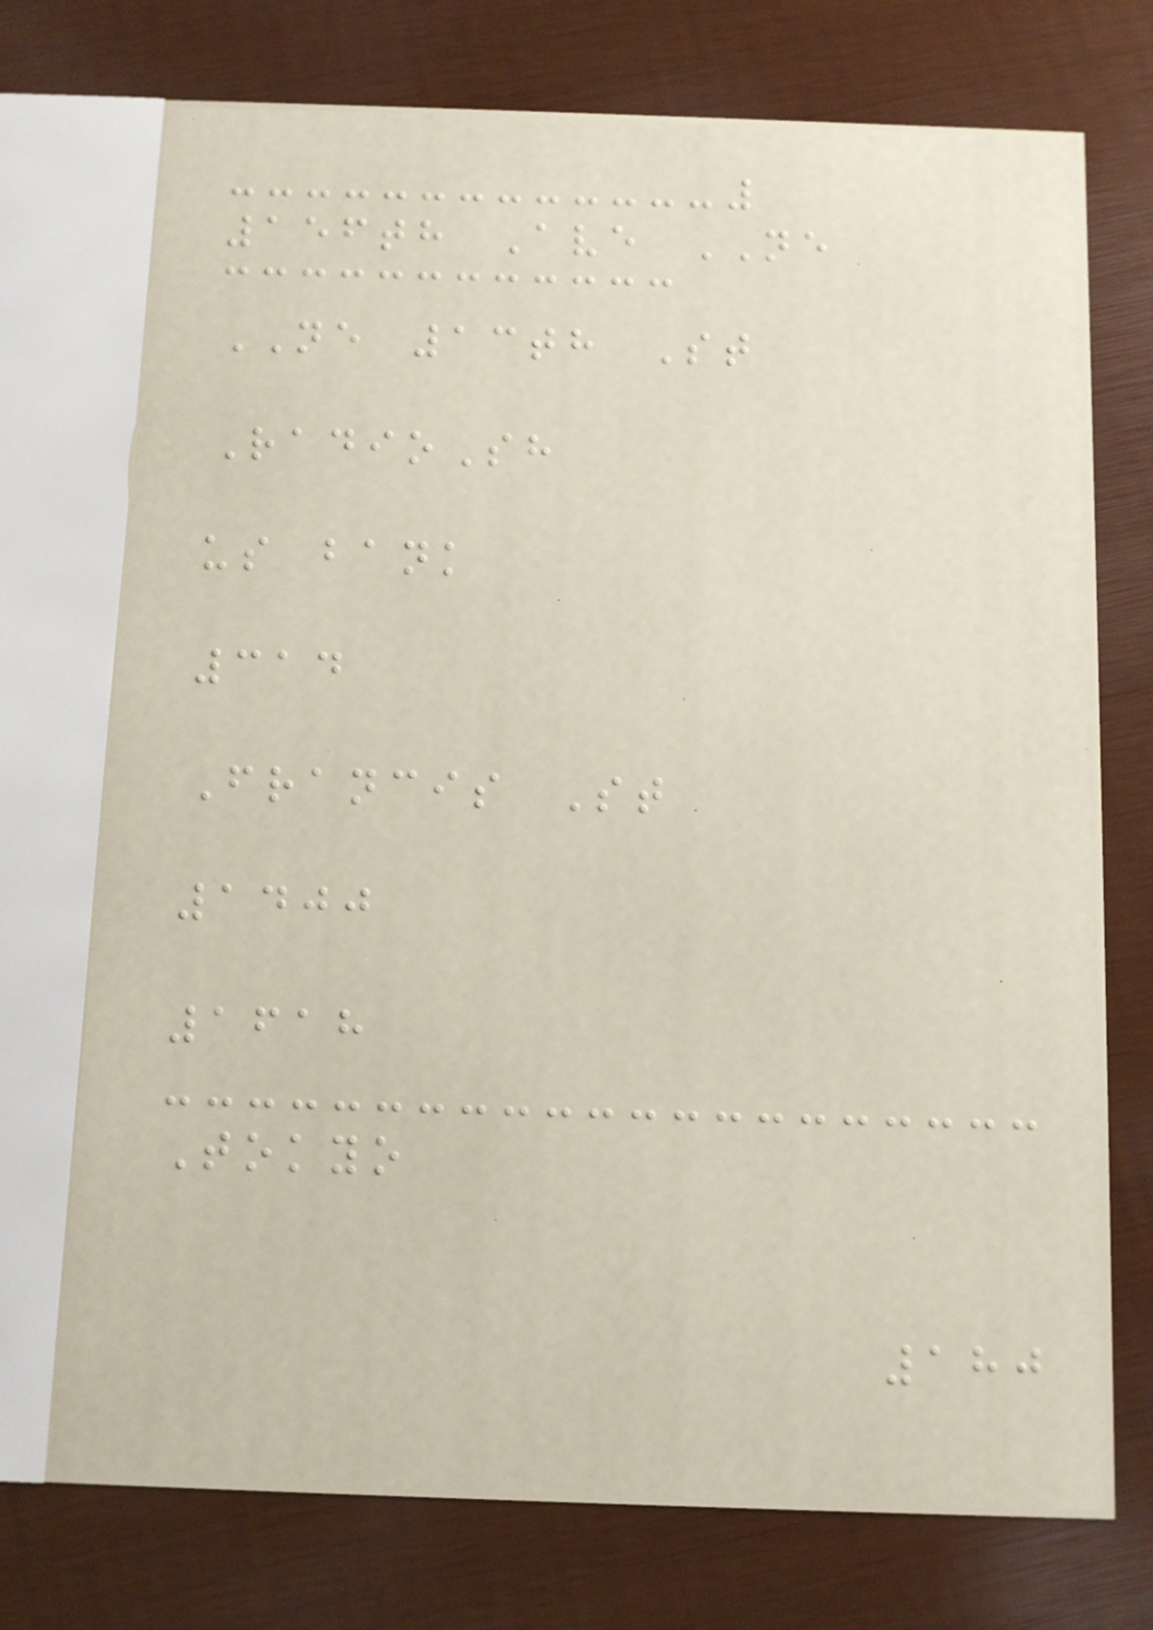156th Ave NE
NE 13th St
RadioSh
us bank
314
Francis St
1400
1618
Tokyo
180
